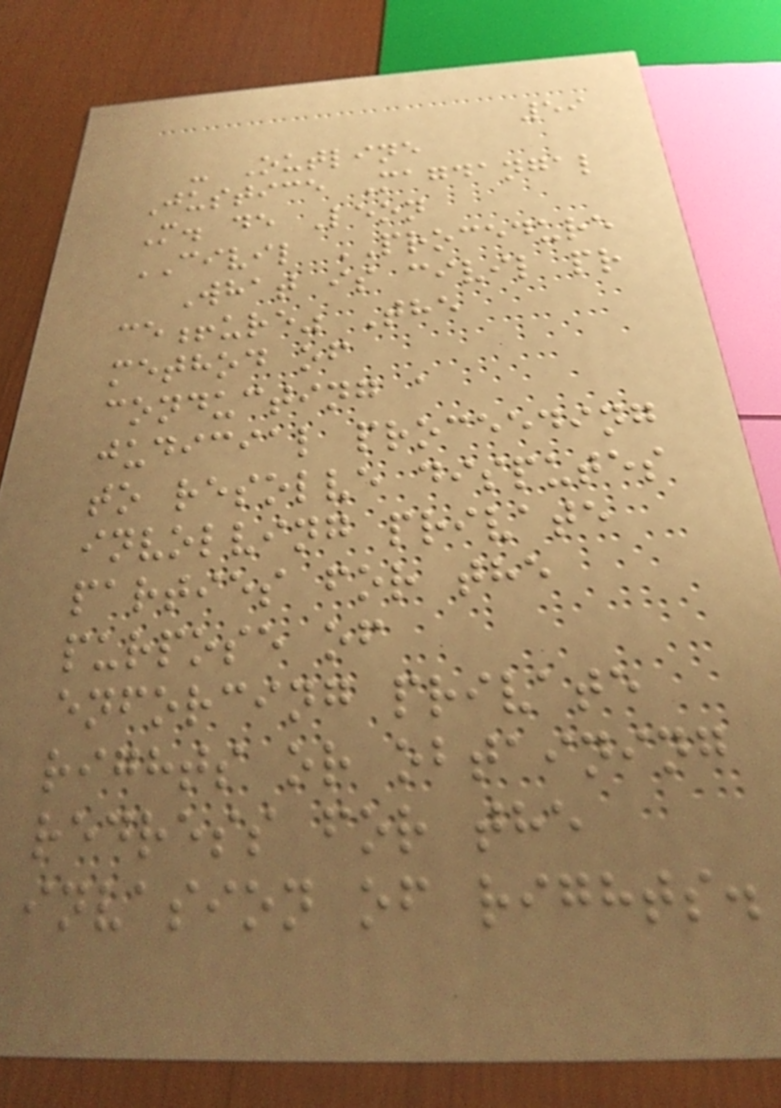59
- Outline
Justice Magdangal
M. de Leon
CIVIL PROCEDURE
What is civil pr
ce!ure" The
method of
conducting a
judicial proceeding
to resolve disputes
involving private
parties for the
purpose of
enforcing private
rights or obtaining
redress for the
invasion of rights.
